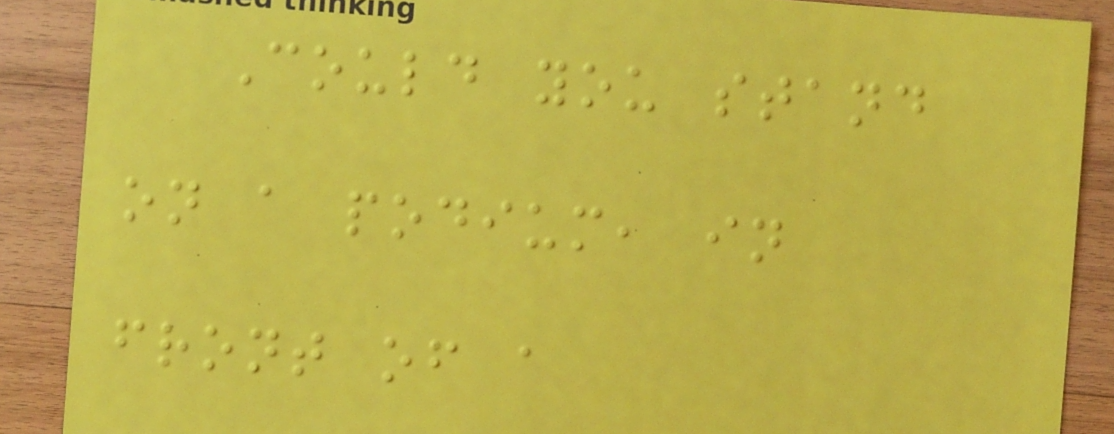Could you stand
on a podium, in
front of a
